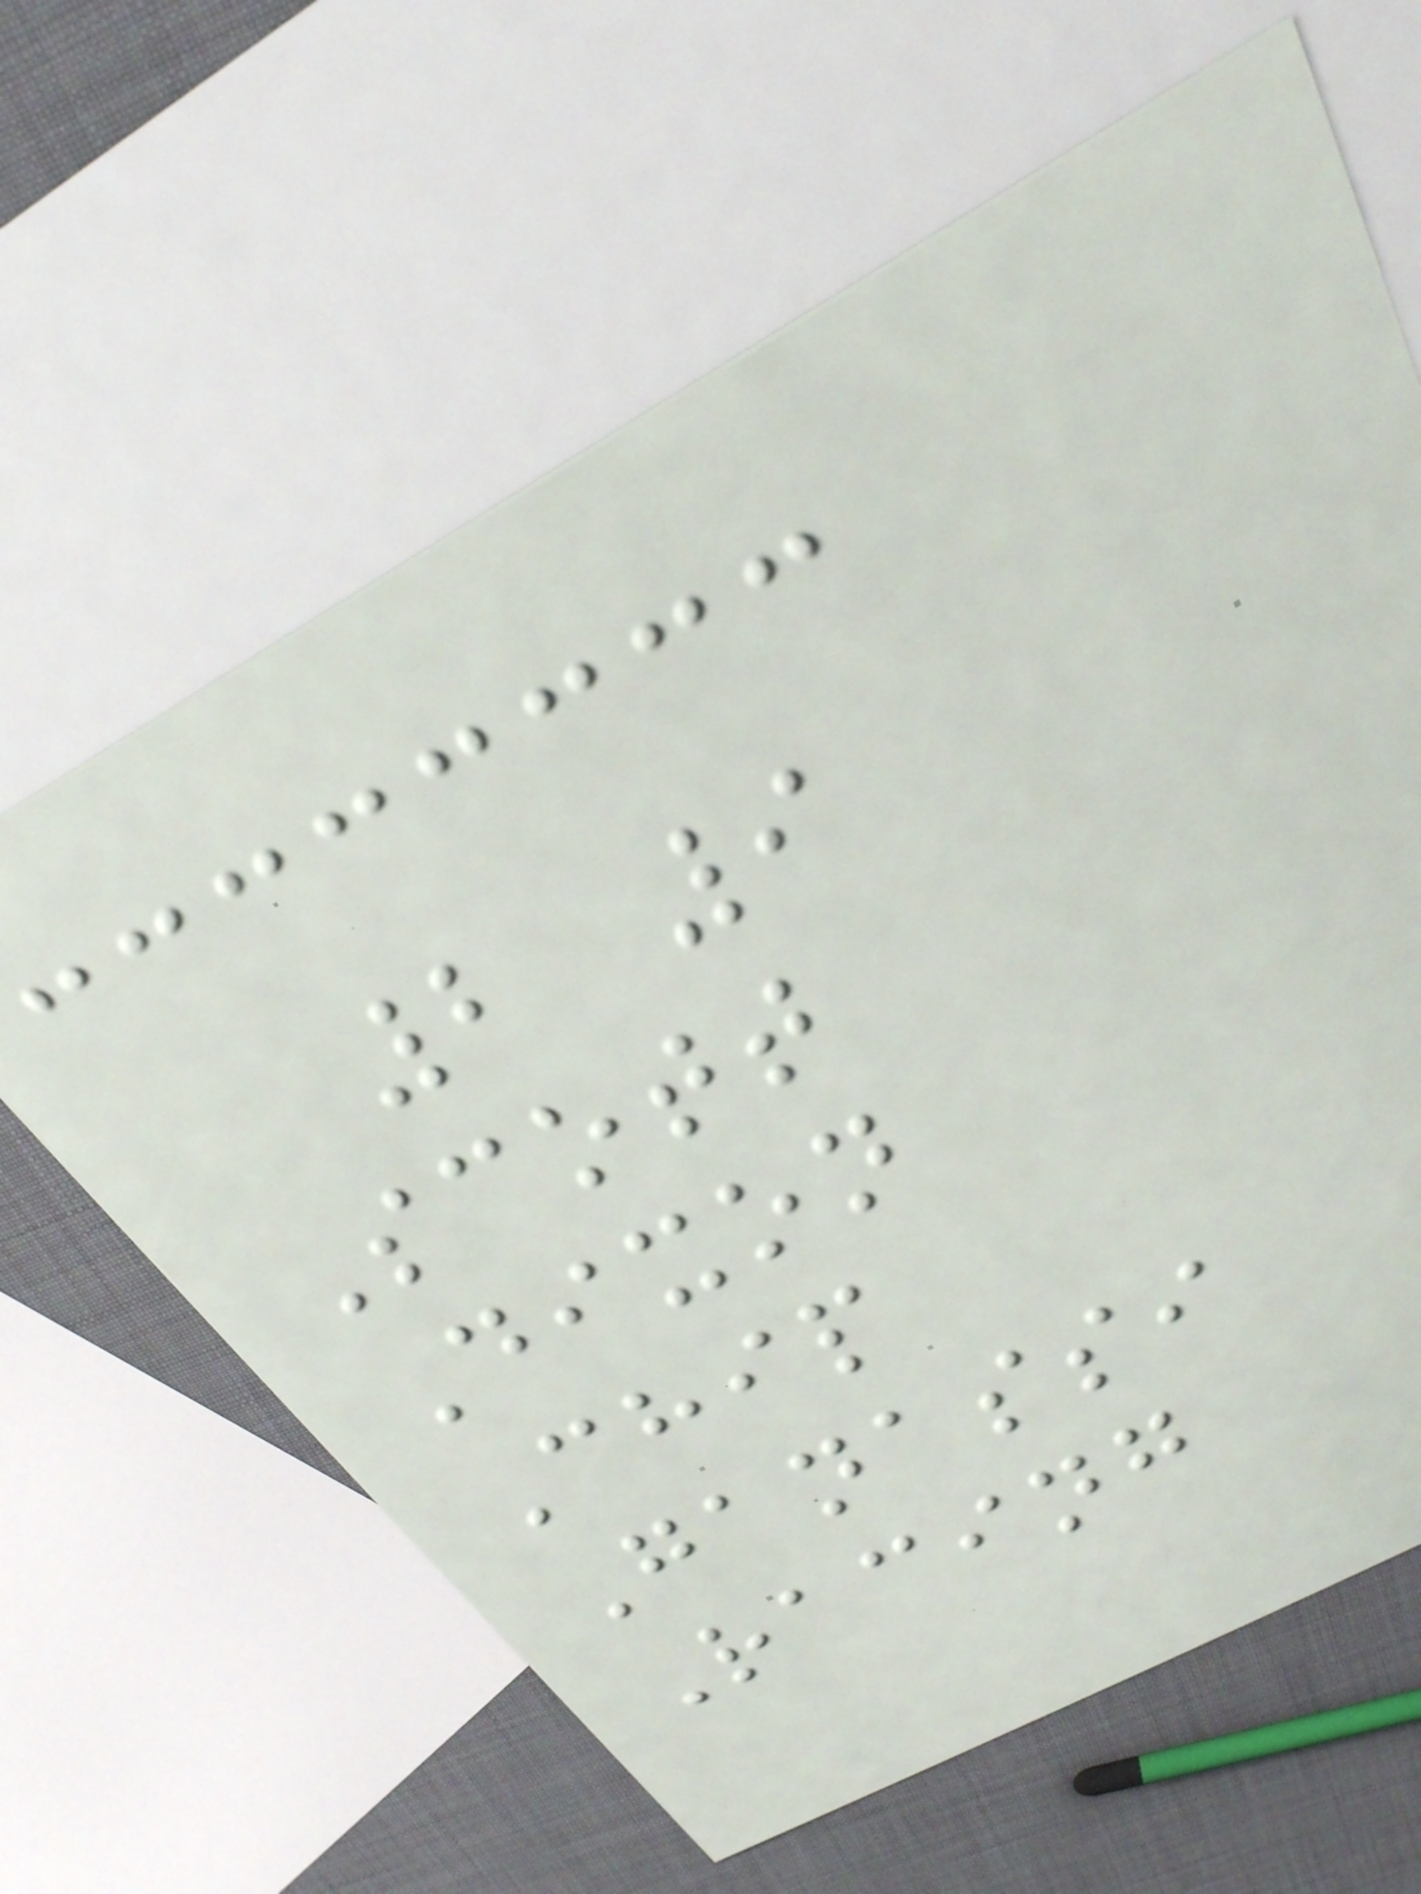2 9
Scott
Dixon
Chip
Ganassi
Racing
